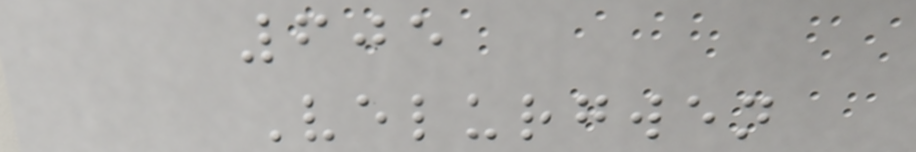605
Velurgwen
